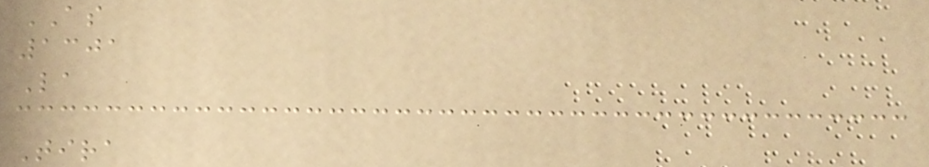AS
1301
La
Tira
